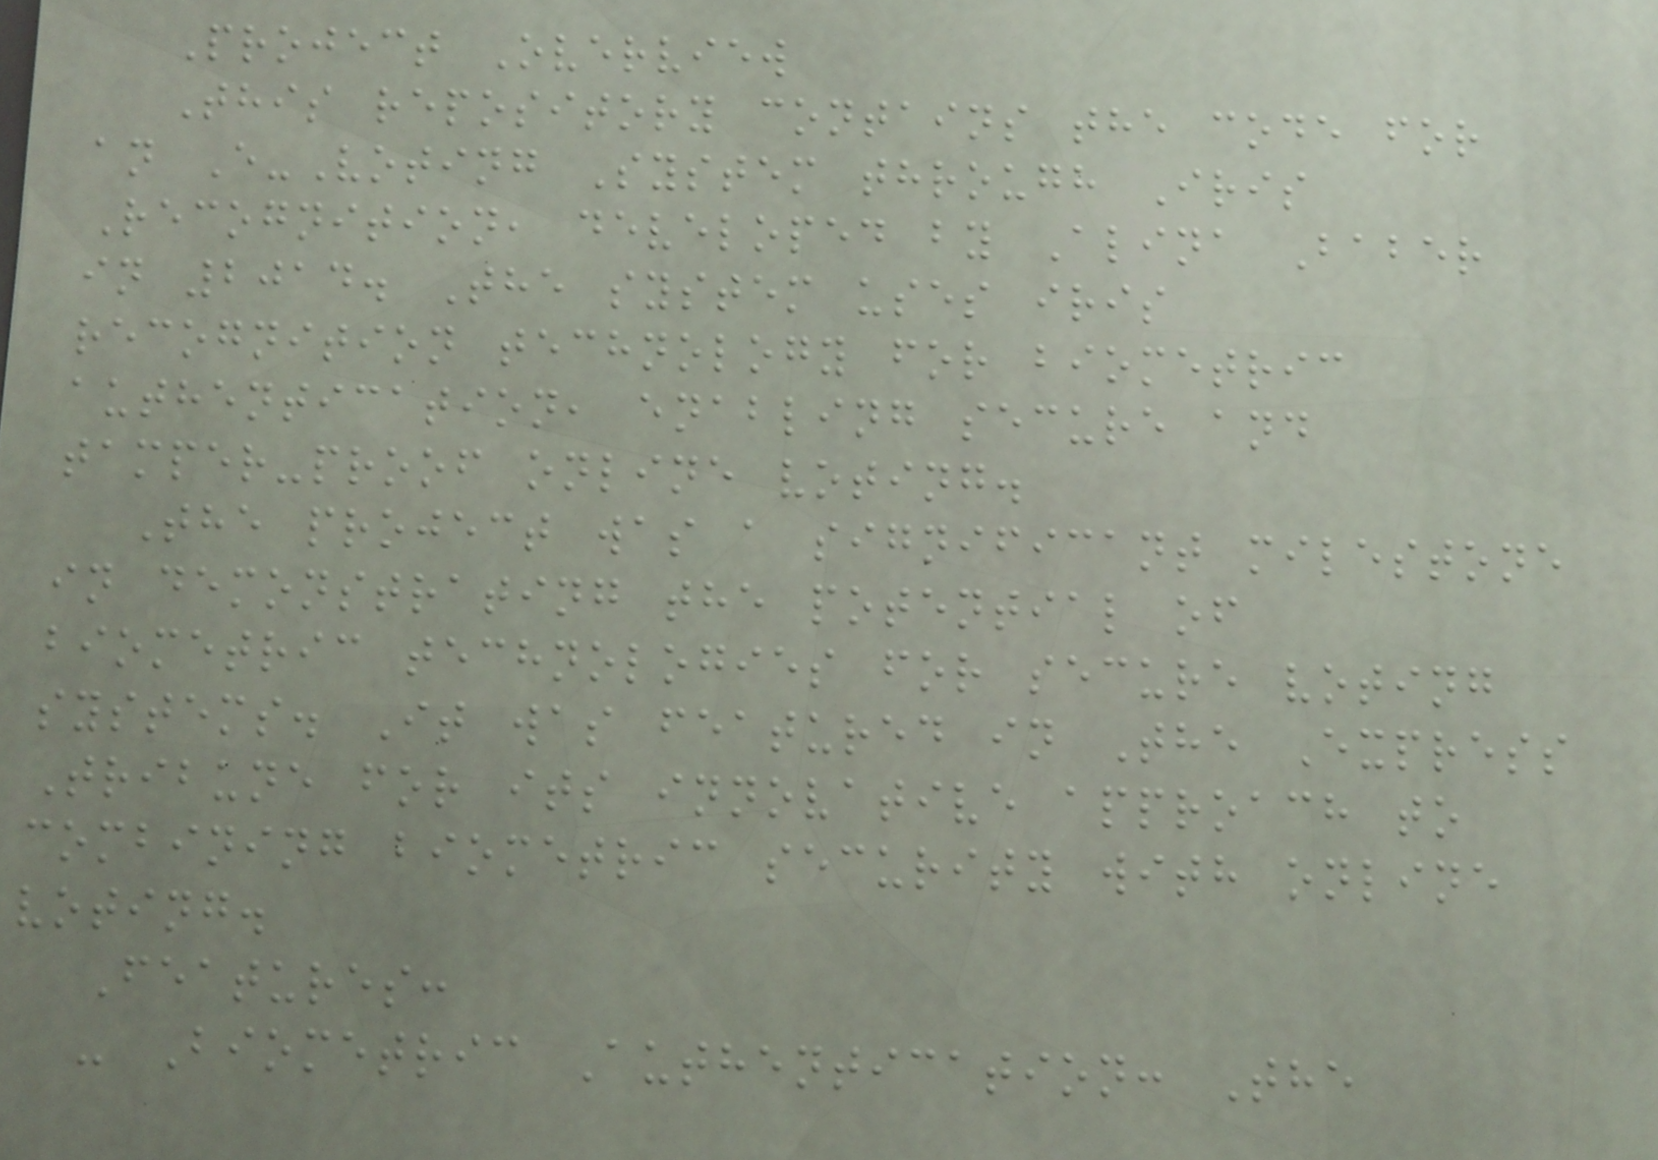Project Overview
This repository contains the code for
an E-Voting System through Iris
Recognition, developed by Alina Baber
in 2014. The system uses iris
recognition technology for biometric
authentication, enabling secure and
tamper-proof online voting.
The project was a significant milestone
in demonstrating the potential of
biometric technologies for secure voting
systems. It was featured in The Express
Tribune for its innovative approach to
combining biometric security with online
voting.
Features:
- Biometric Authentication: The
